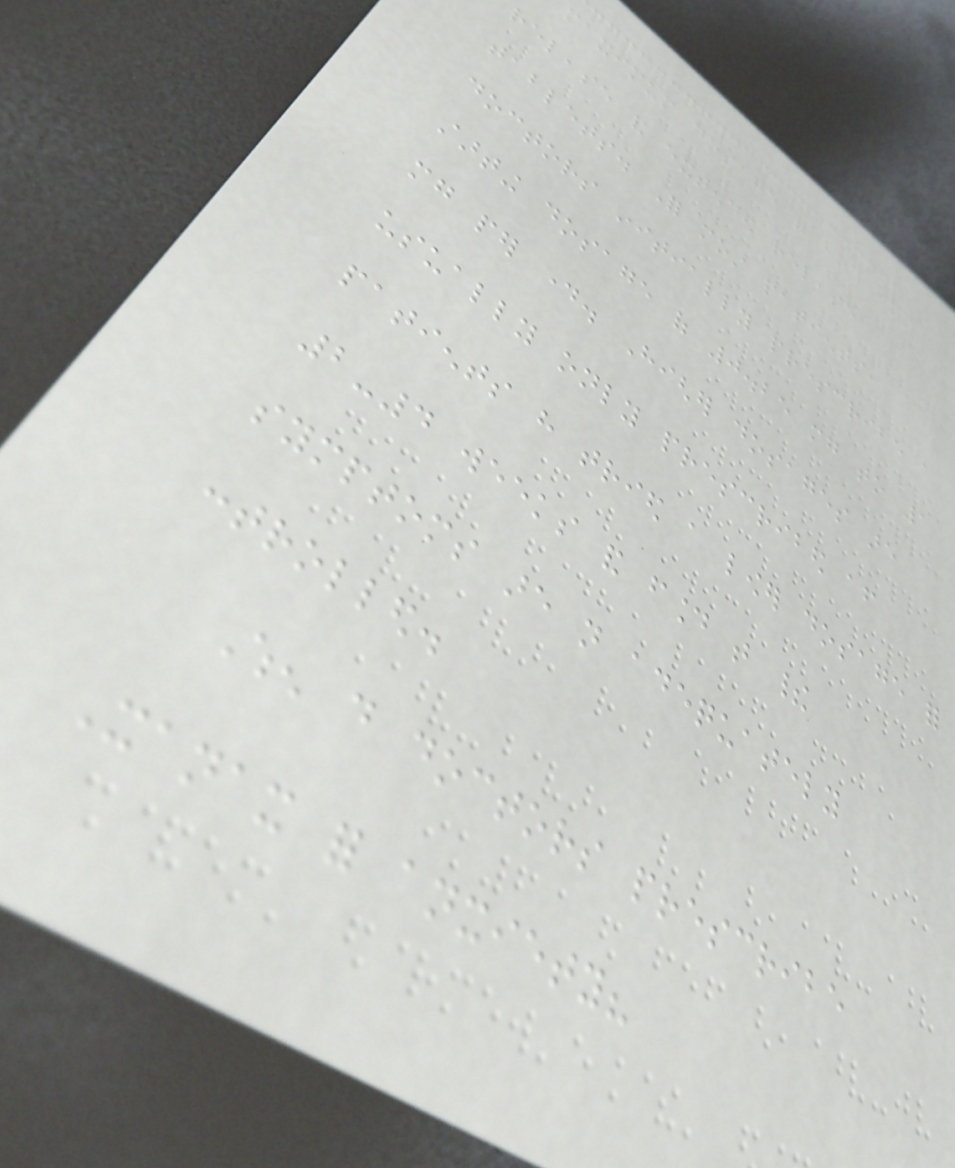maximum dosage for both immediate
release and extended release
tablets. For most patients,
doctors initially prescribe a
starting dosage of 0.25 mg to 1
mg per day. Higher dosages are
usually only prescribed after
patients have tried a lower dosage for
2-4 weeks and found that their
symptoms are not adequately
controlled.
When do doctors prescribe
Xanax for anxiety?
